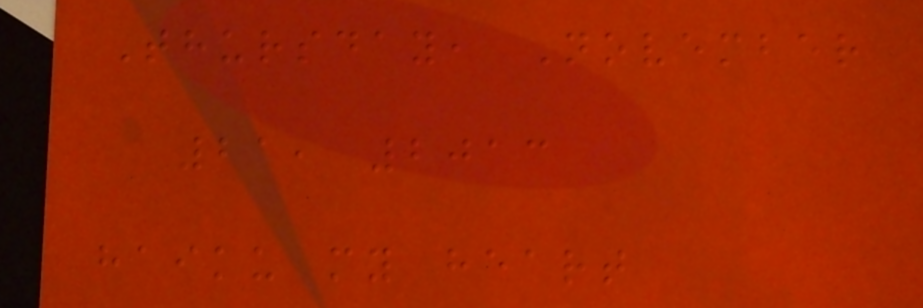Thursday, November
21, 2013
haiku my heart
